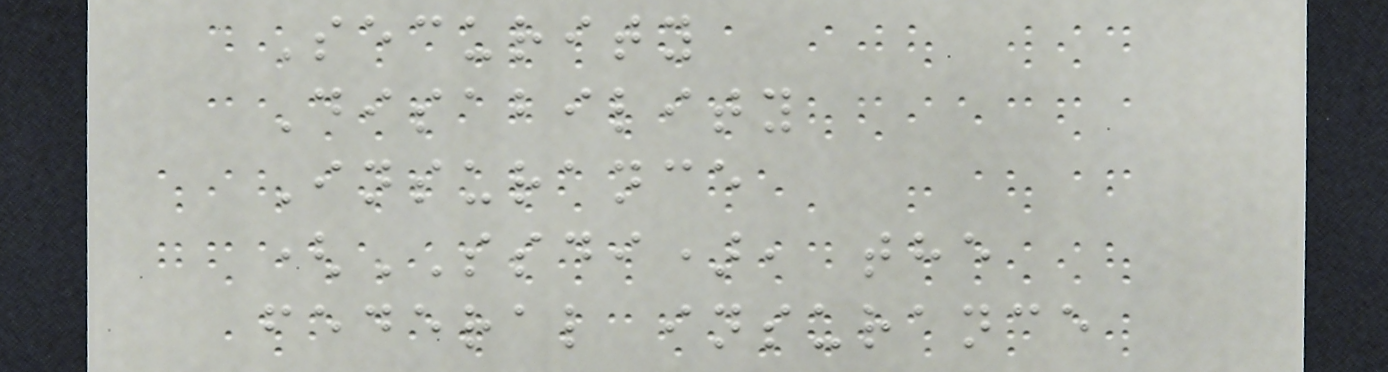Security
Disability
Insurance
(SSDI), the
federal insurance
